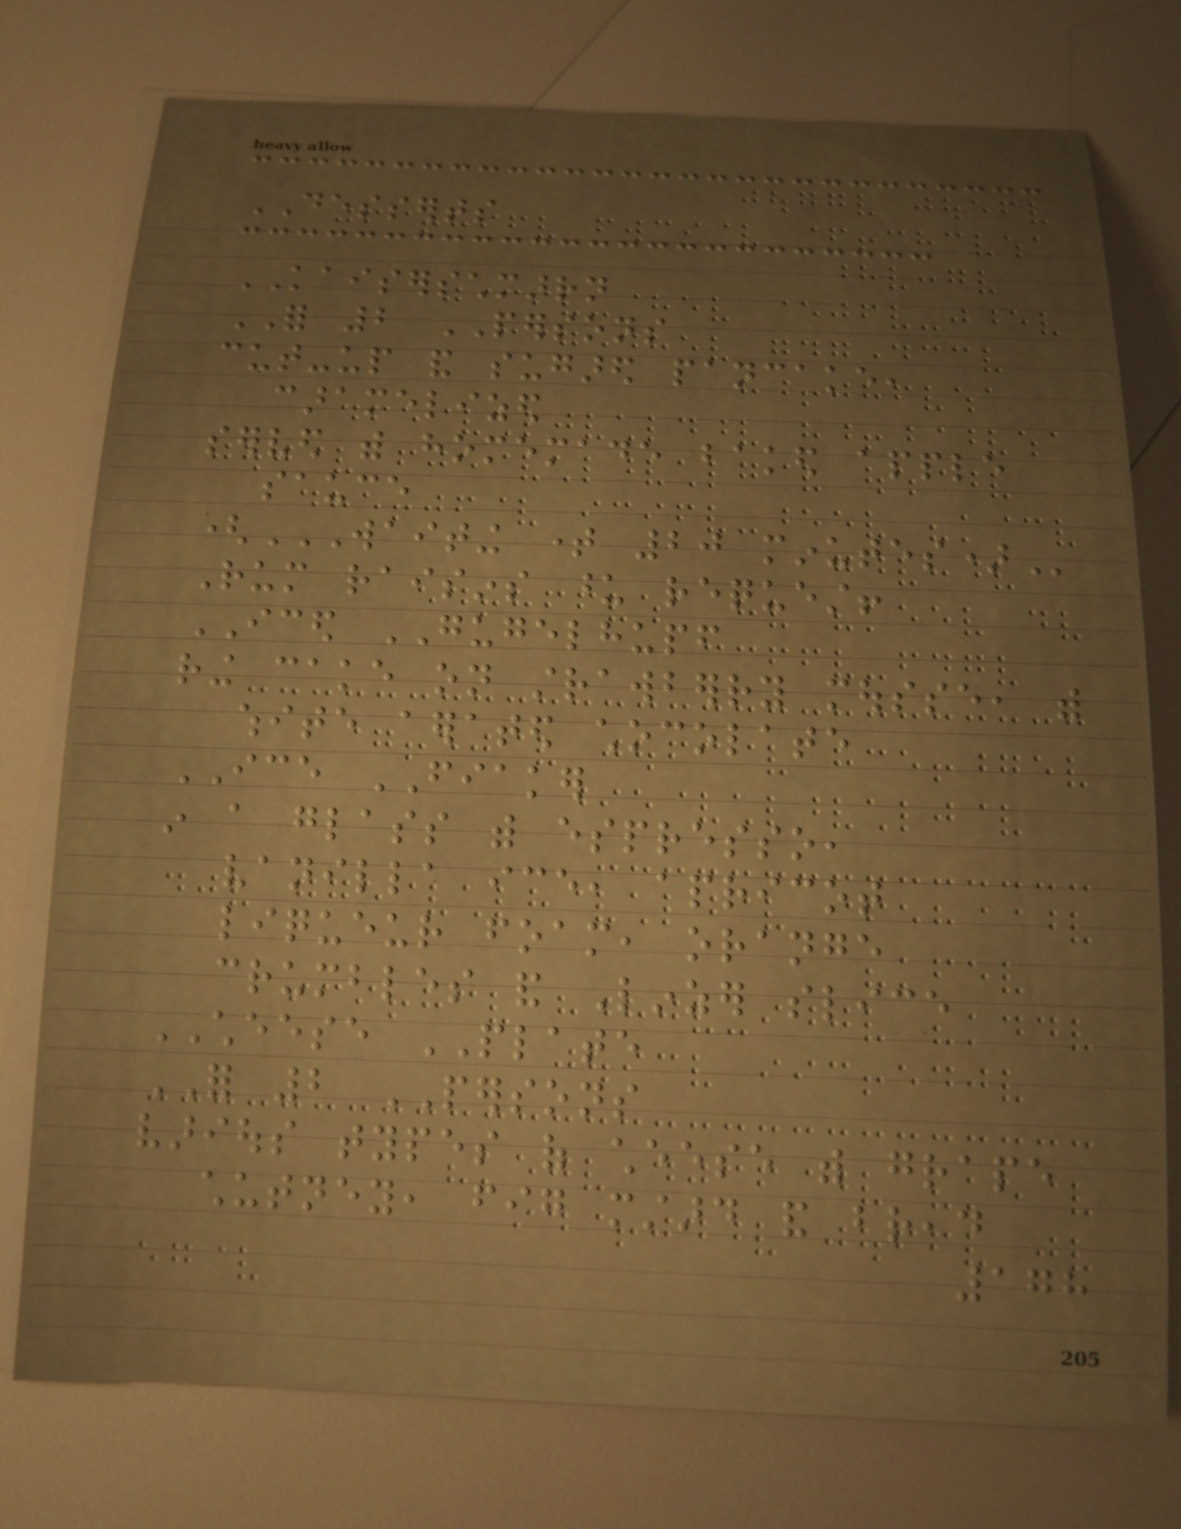DESSERTS
KAISERSCHMARRN
FOR 2 PERSONS
cut-up and sugared pancake,
caramelized
served with homemade baked apple
sauce
(WAITING TIME 20 MINUTES)
Rum raisins upon request!
ICED GUGELHUPF
ring cake on strawberry mousse, with
white aerated chocolate
ICE FIAKER
in a glass with espresso,
vanilla ice, apricot
liqueur foam, orange
crumbles and Linzer slice
CHEESE PLATE
FOR 2 PERSONS
various types of cheese with grape
chutney, fig mustard and bread
178
